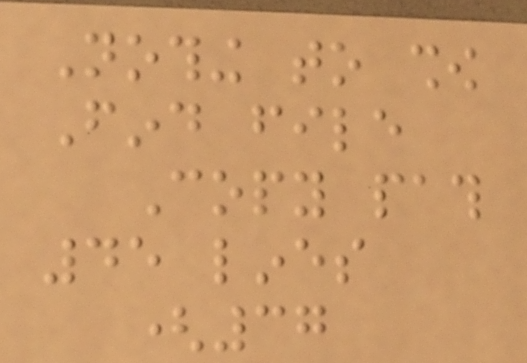Nothing to show
Find file
Copy path
45 lines
(37
